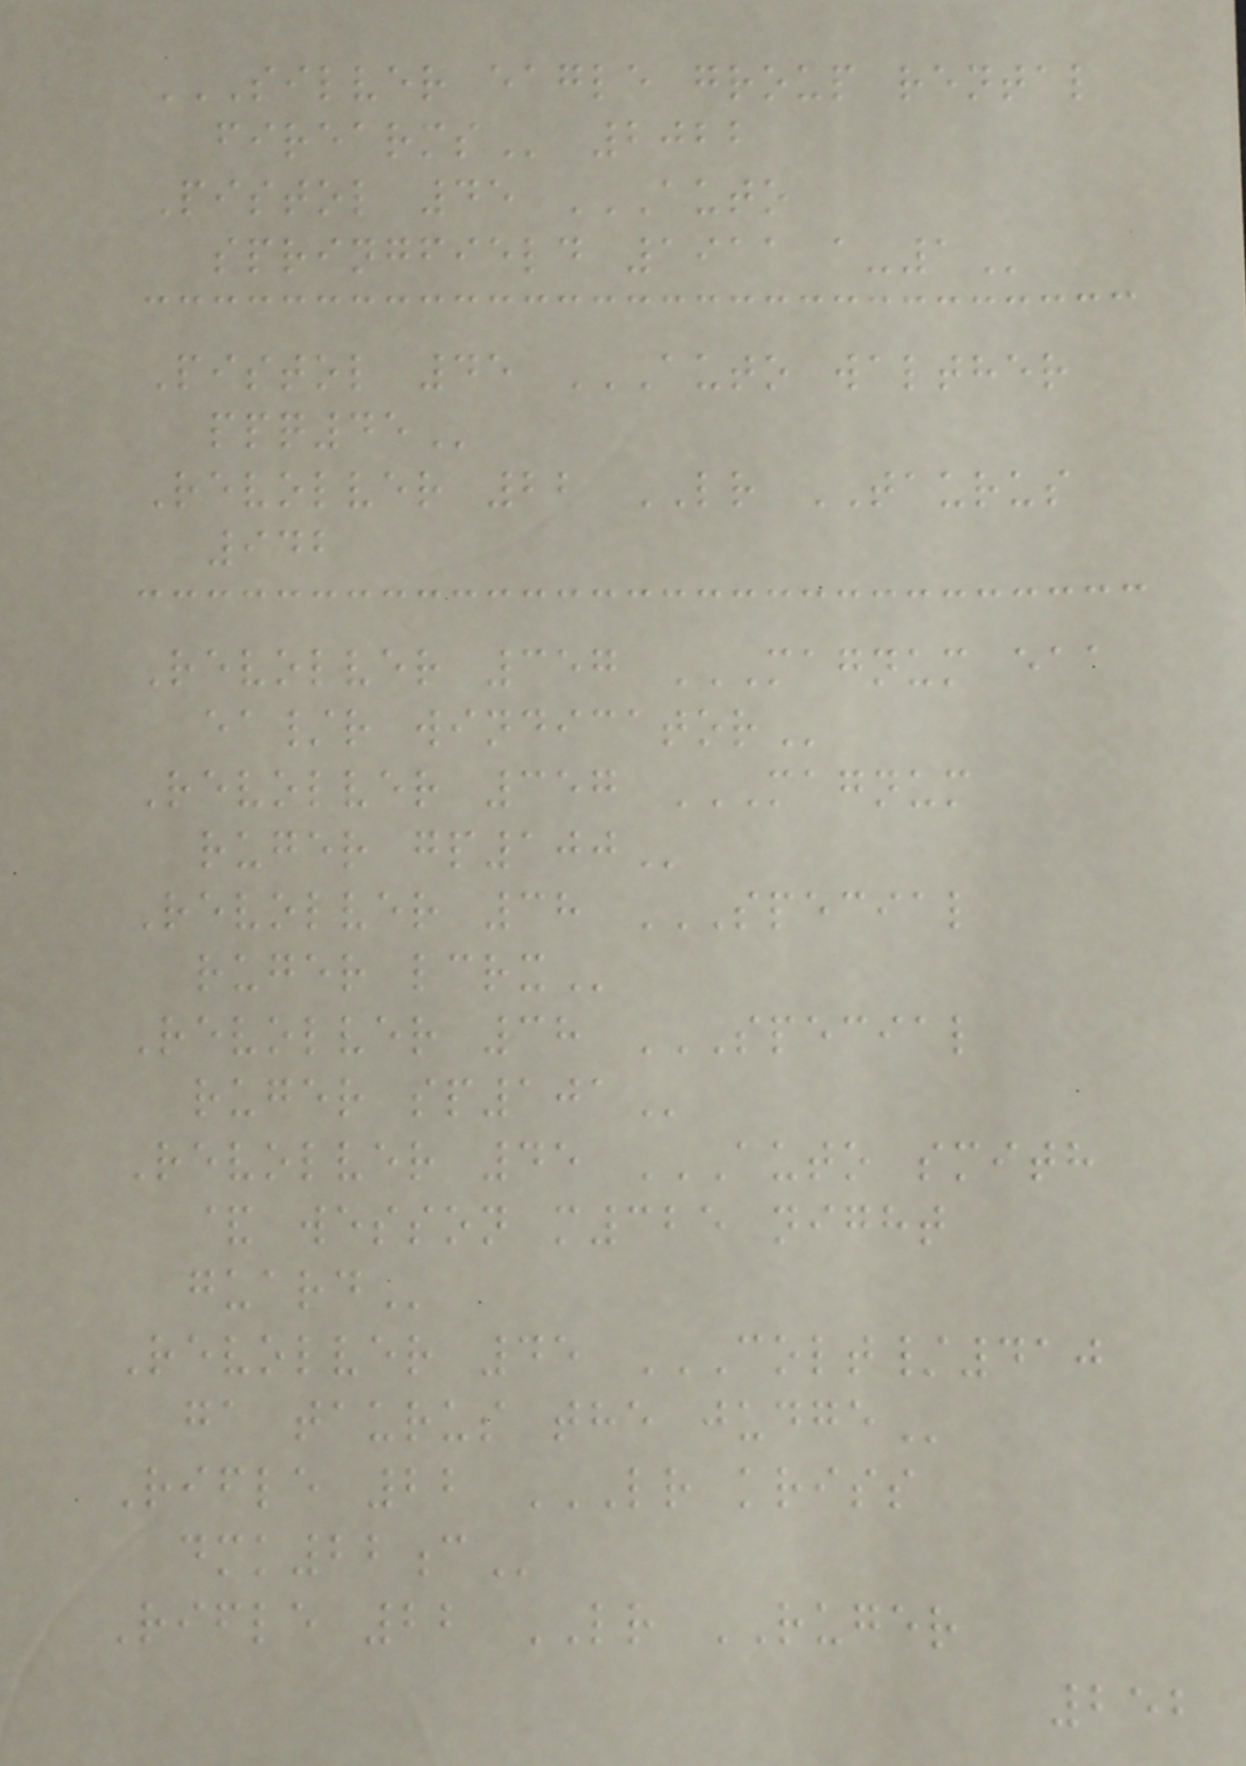SILVER EAGLE GROUP RENTAL
FIREARMS 2022
Pistol 45 AUTO
SPRINGFIELD 1911 A-1
Pistol 45 AUTO WALTHER
PPQ45
Revolver 22 LR TAURUS
942
Revolver 357 MAGNUM EAA
EA/R WINDICATOR
Revolver 357 MAGNUM
RUGER GP100
Revolver 38 SPECIAL
RUGER LCRX
Revolver 38 SPECIAL
RUGER SP101
Revolver 45 AUTO SMITH
& WESSON M325 NIGHT
GUARD
Revolver 45 COLT/410
GA TAURUS THE JUDGE
Rifle 22 LR KRISS
DMK22C
Rifle 22 LR RUGER
252
